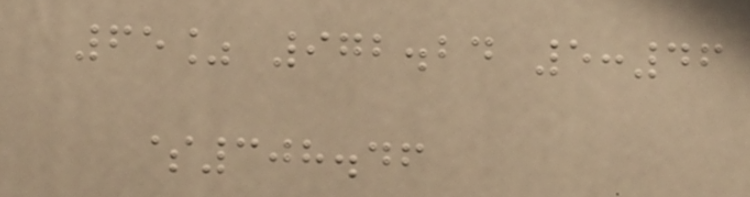65% 972.24 5:46
$308.46
